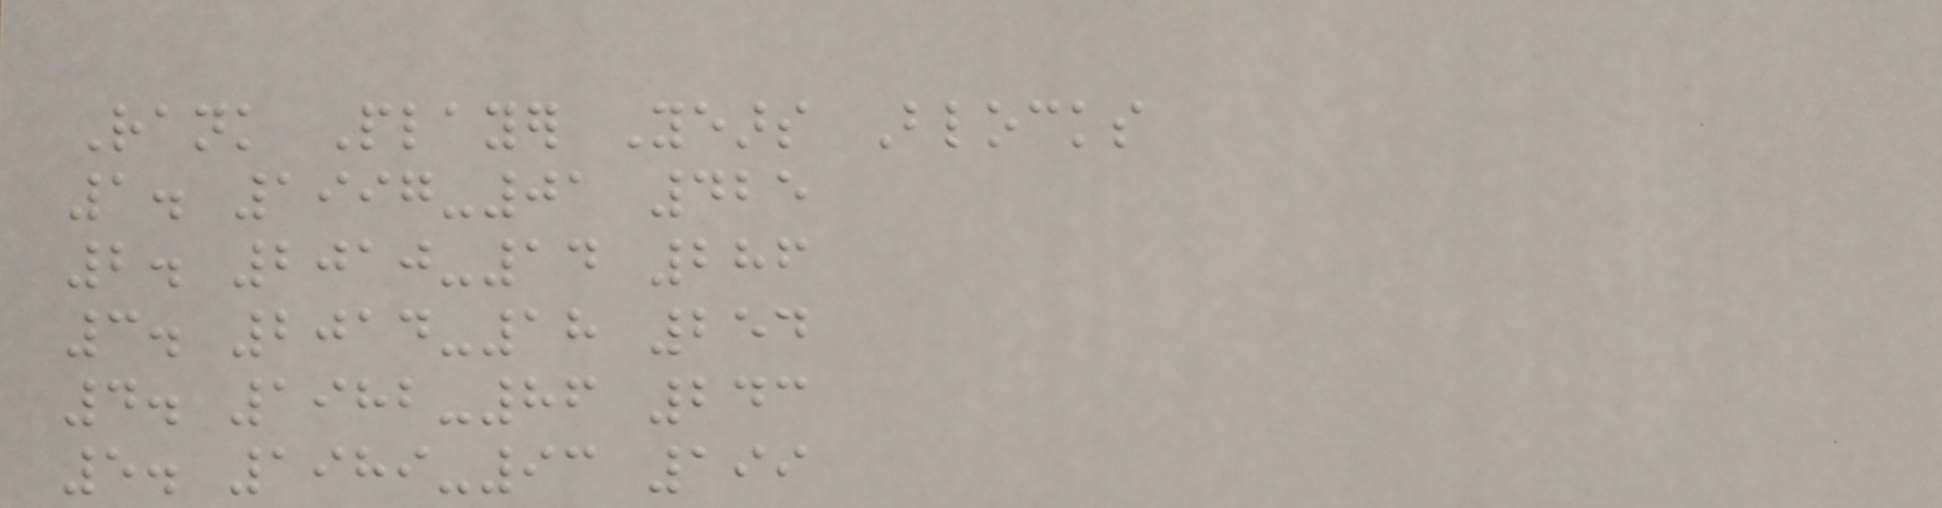Rank Player Years Blocks
1. 1997-01 425
2. 2010-14 286
3. 2014-18 254
4. 1982-86 243
5. 1989-93 199
